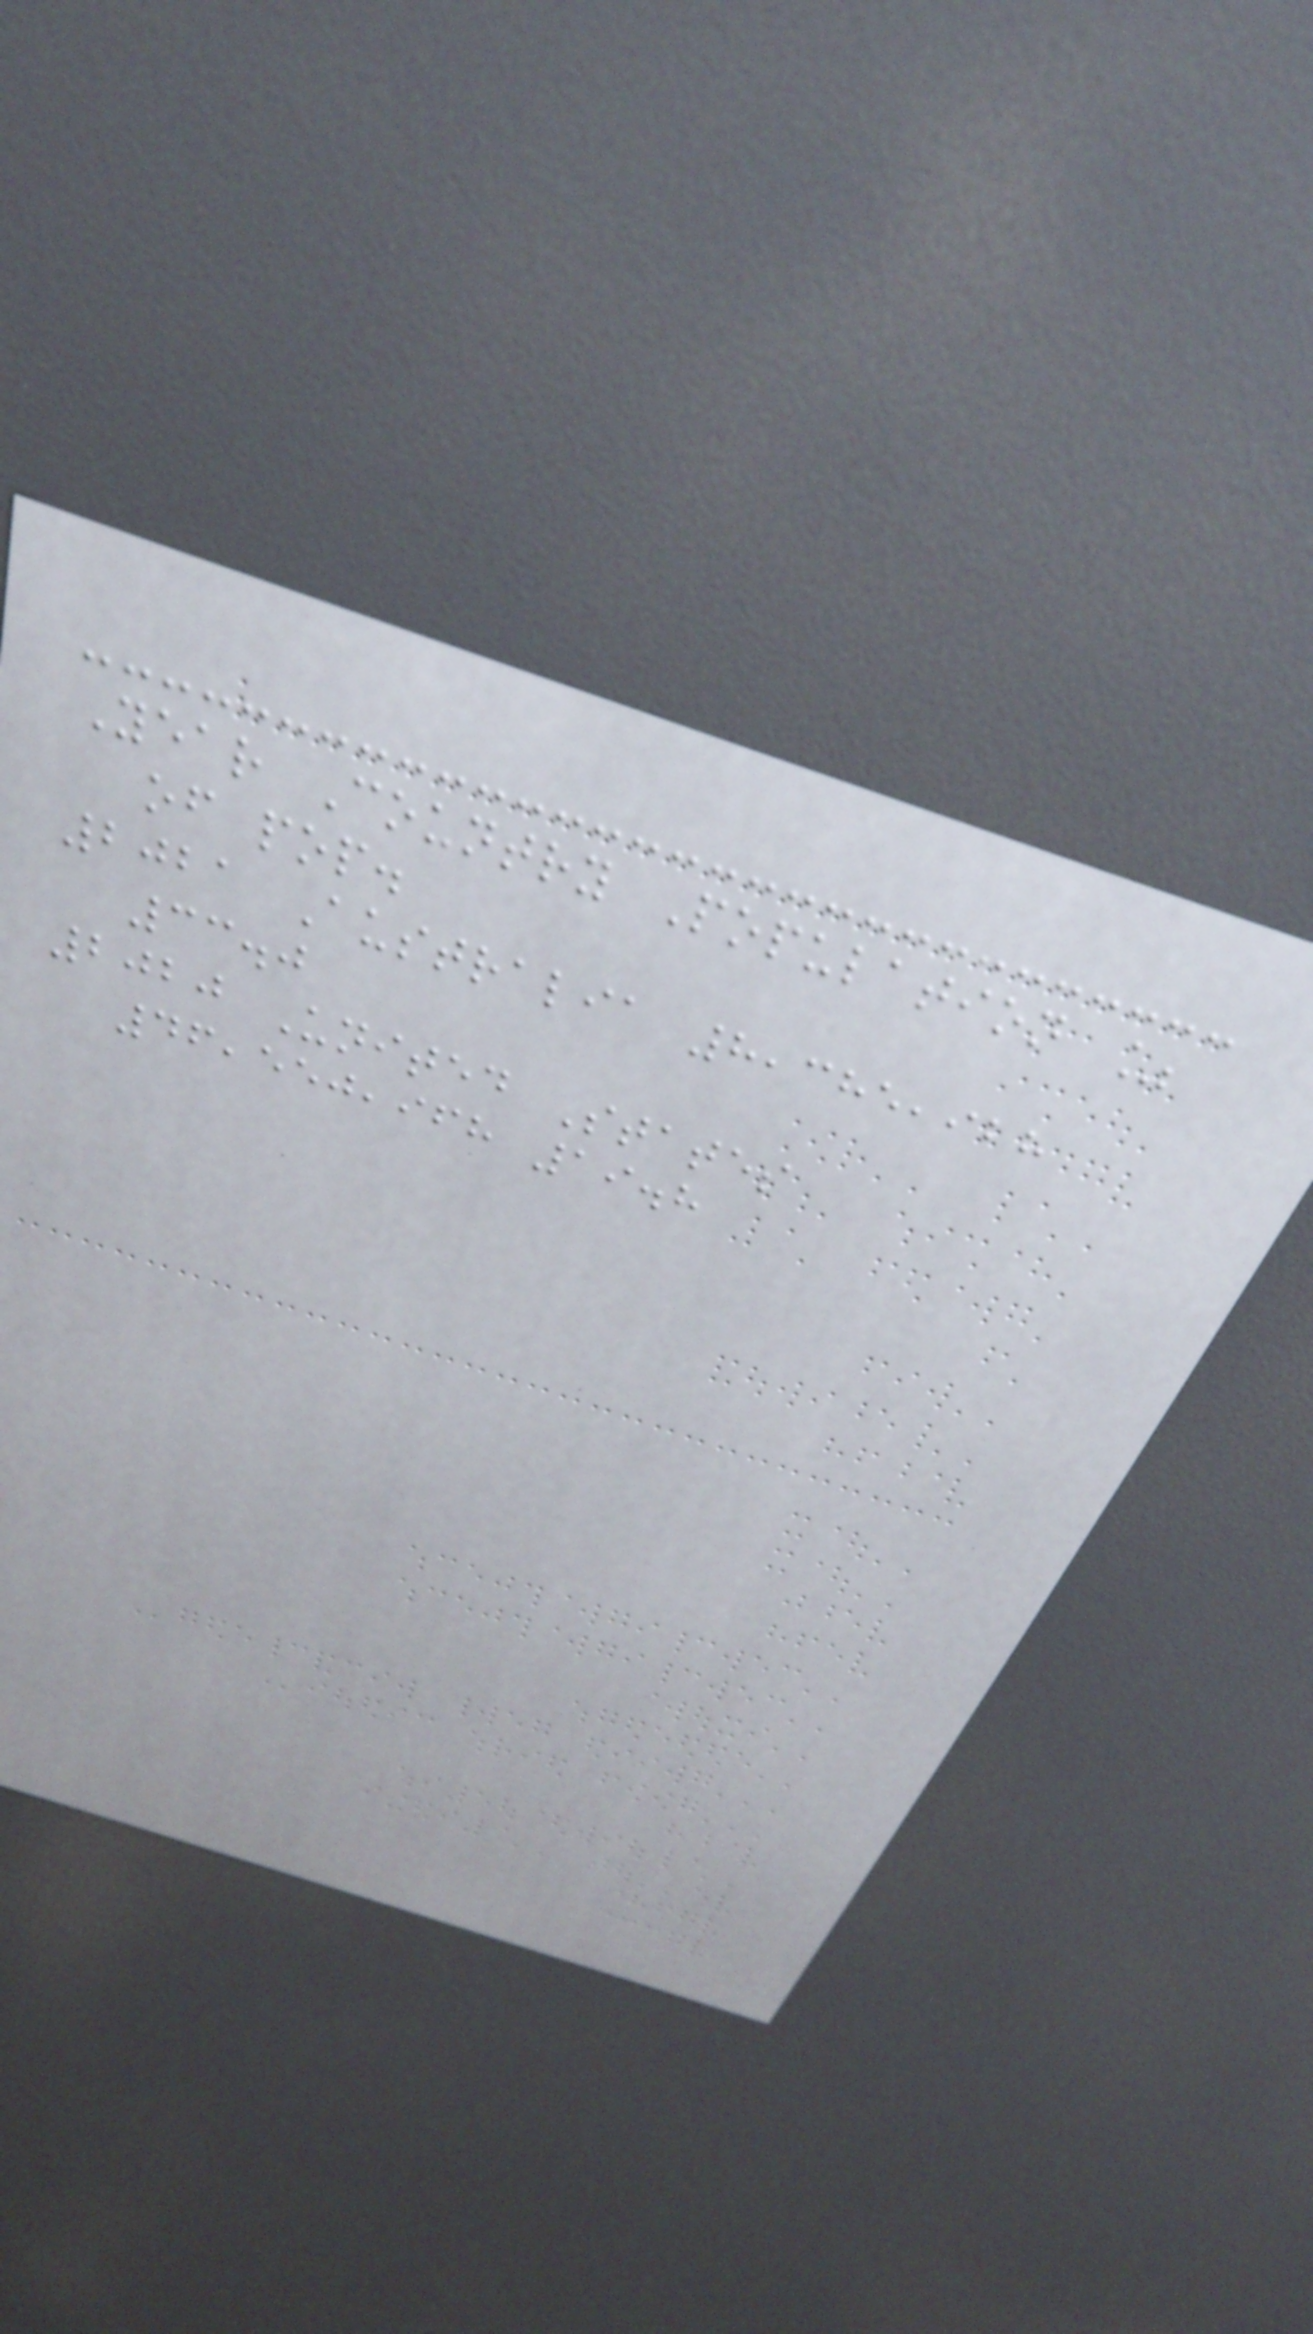Year Country Population %
of pop.
2021 Australia 8,385,928
33.0
2020 United States
46,550,968 19.8
